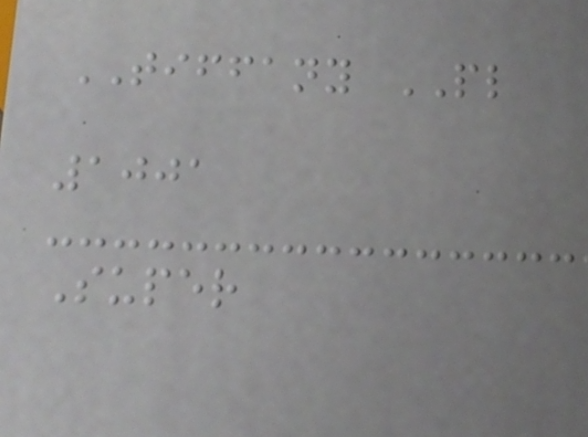TIFFANY PL
1001
Super
